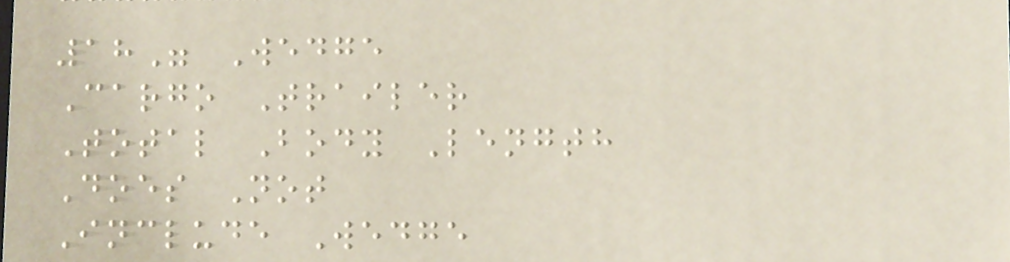18" Wedge
Cargo Trailer
Total Body Length
Does Not
Include Wedge
